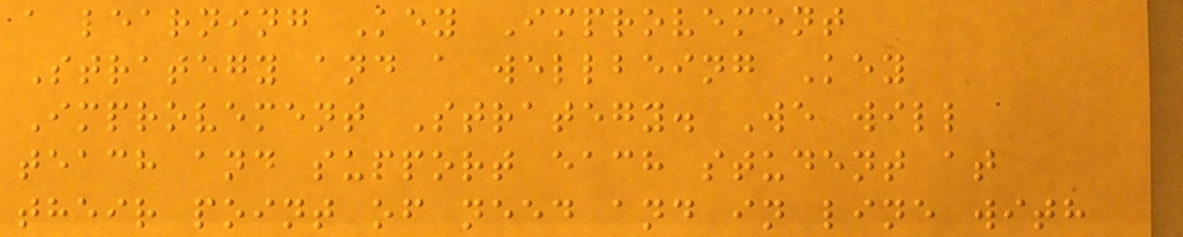a learning Key Improvement
Strategy and a wellbeing Key
Improvement Strategy. We will
teach and support each student at
their point of need and in line with
